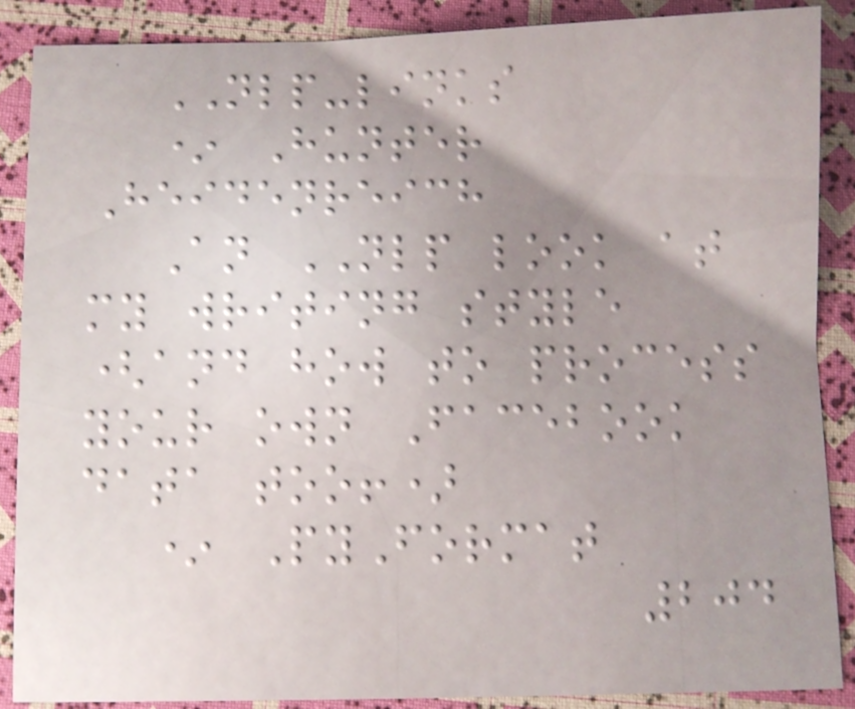NLP-links
* Hunter
Heidenreich
An NLP look at
my writing style
(and how to process
your own Facebook
data too!)
* PyFormat
204
